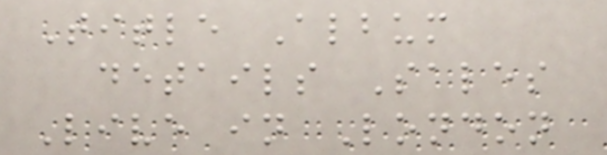Title Album
details Sales
Live in London
